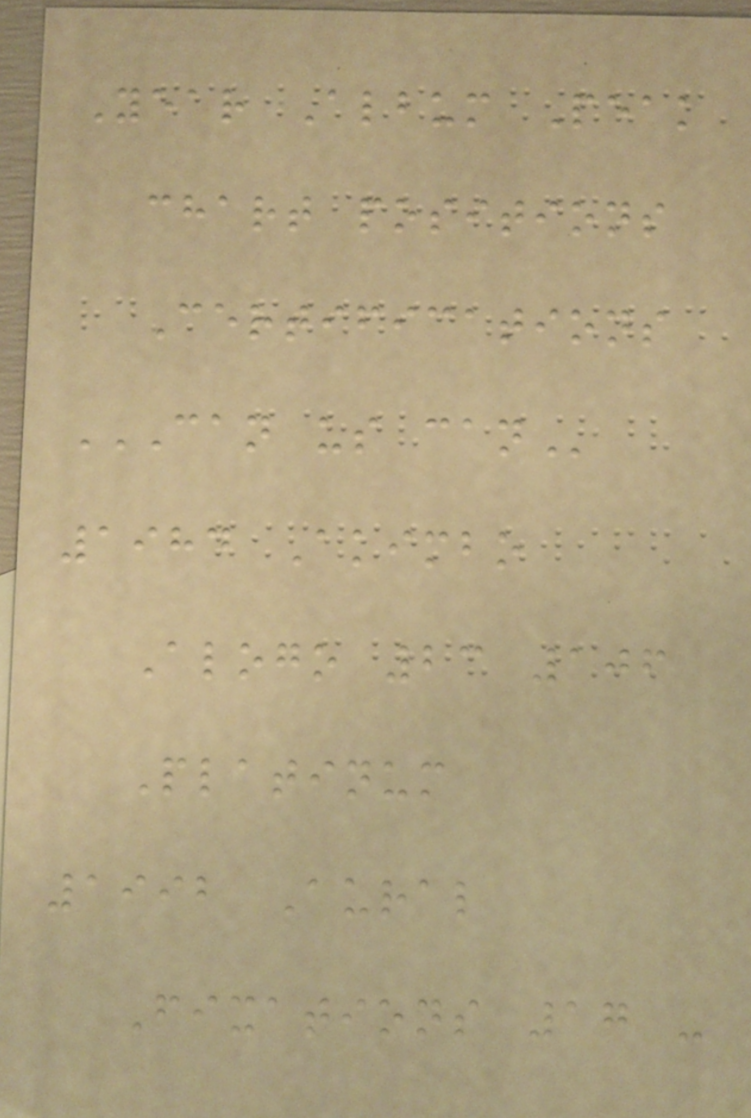Year Album Peak
chart positions
Certifications
CAN US CAN
1984 Akimbo
Alogo 23 106
Platinum
1992 Aural
Fixations 17 -
